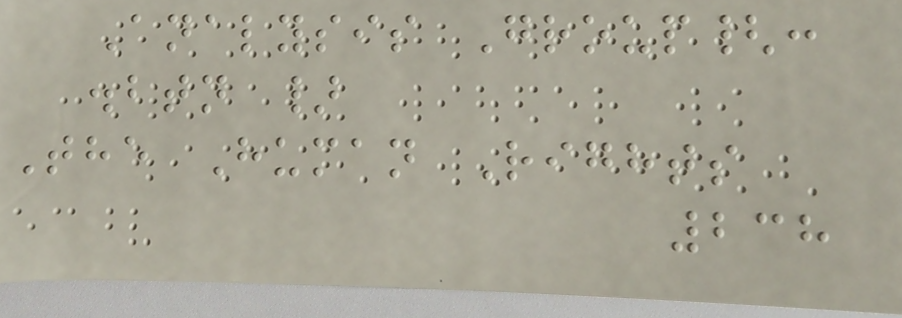Analysis Group{:
.btn }
The Human Rights
238
